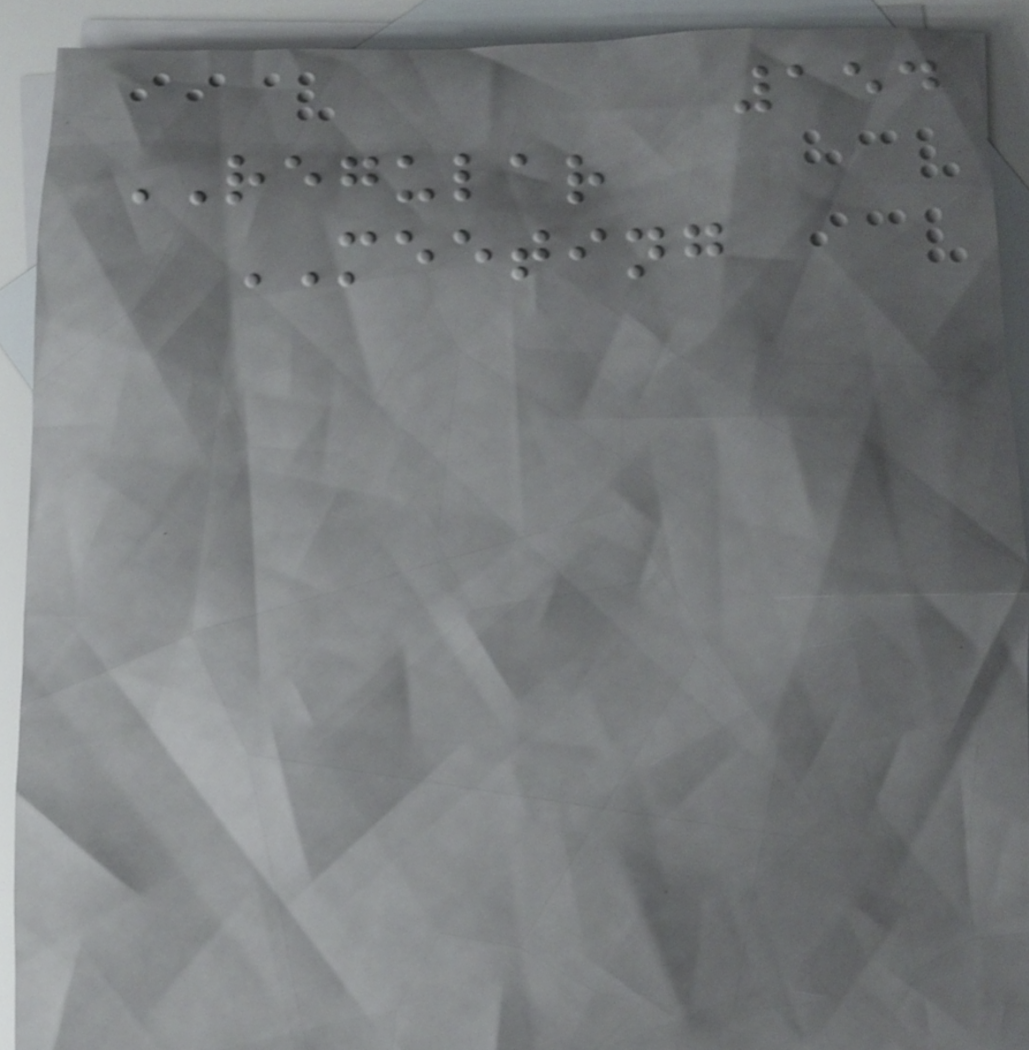154
REGULAR
MEETING
